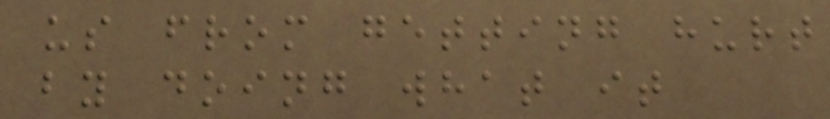us from getting hurt
by doing what it
